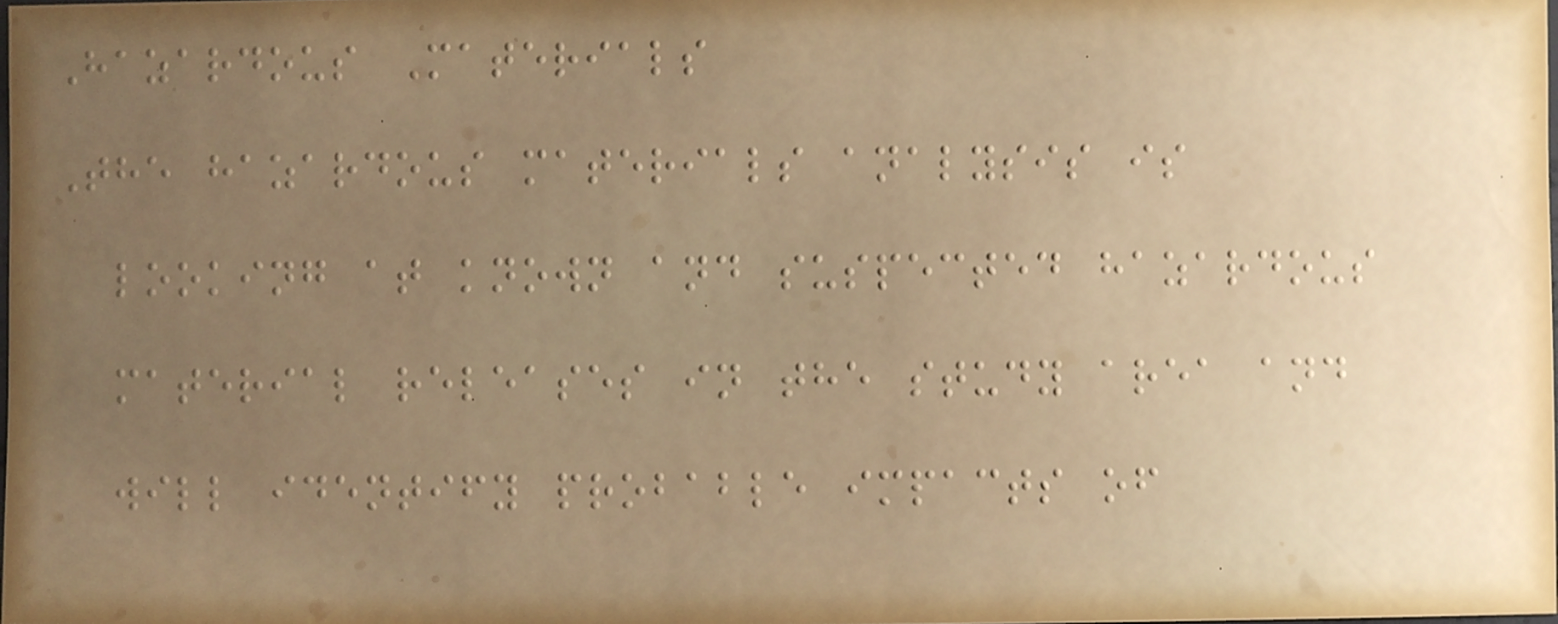Hazardous Materials
The hazardous materials analysis is
looking at known and suspected hazardous
material releases in the study area and
will identify probable impacts of
